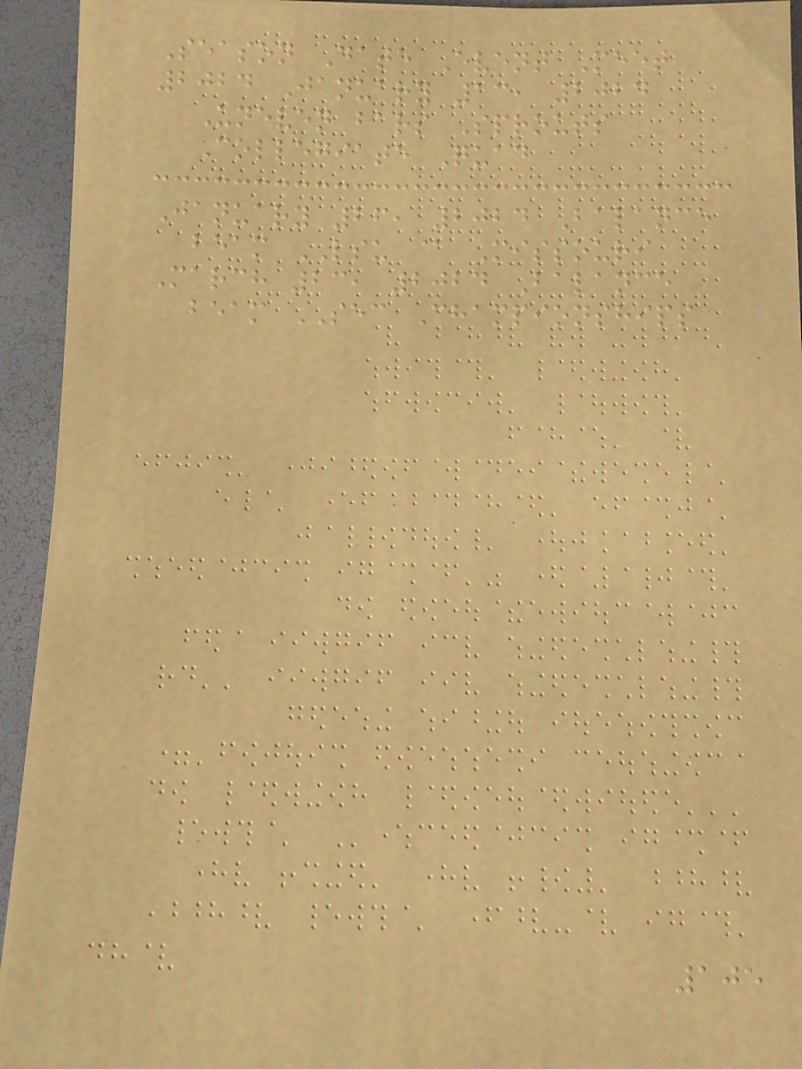Season Date Event Meet
2024 January 13, 2024
Uneven bars Sprouts
Collegiate Quad
January 26, 2024 Balance
beam LSU @ Missouri
March 23, 2024 Balance
beam SEC Championships
105
